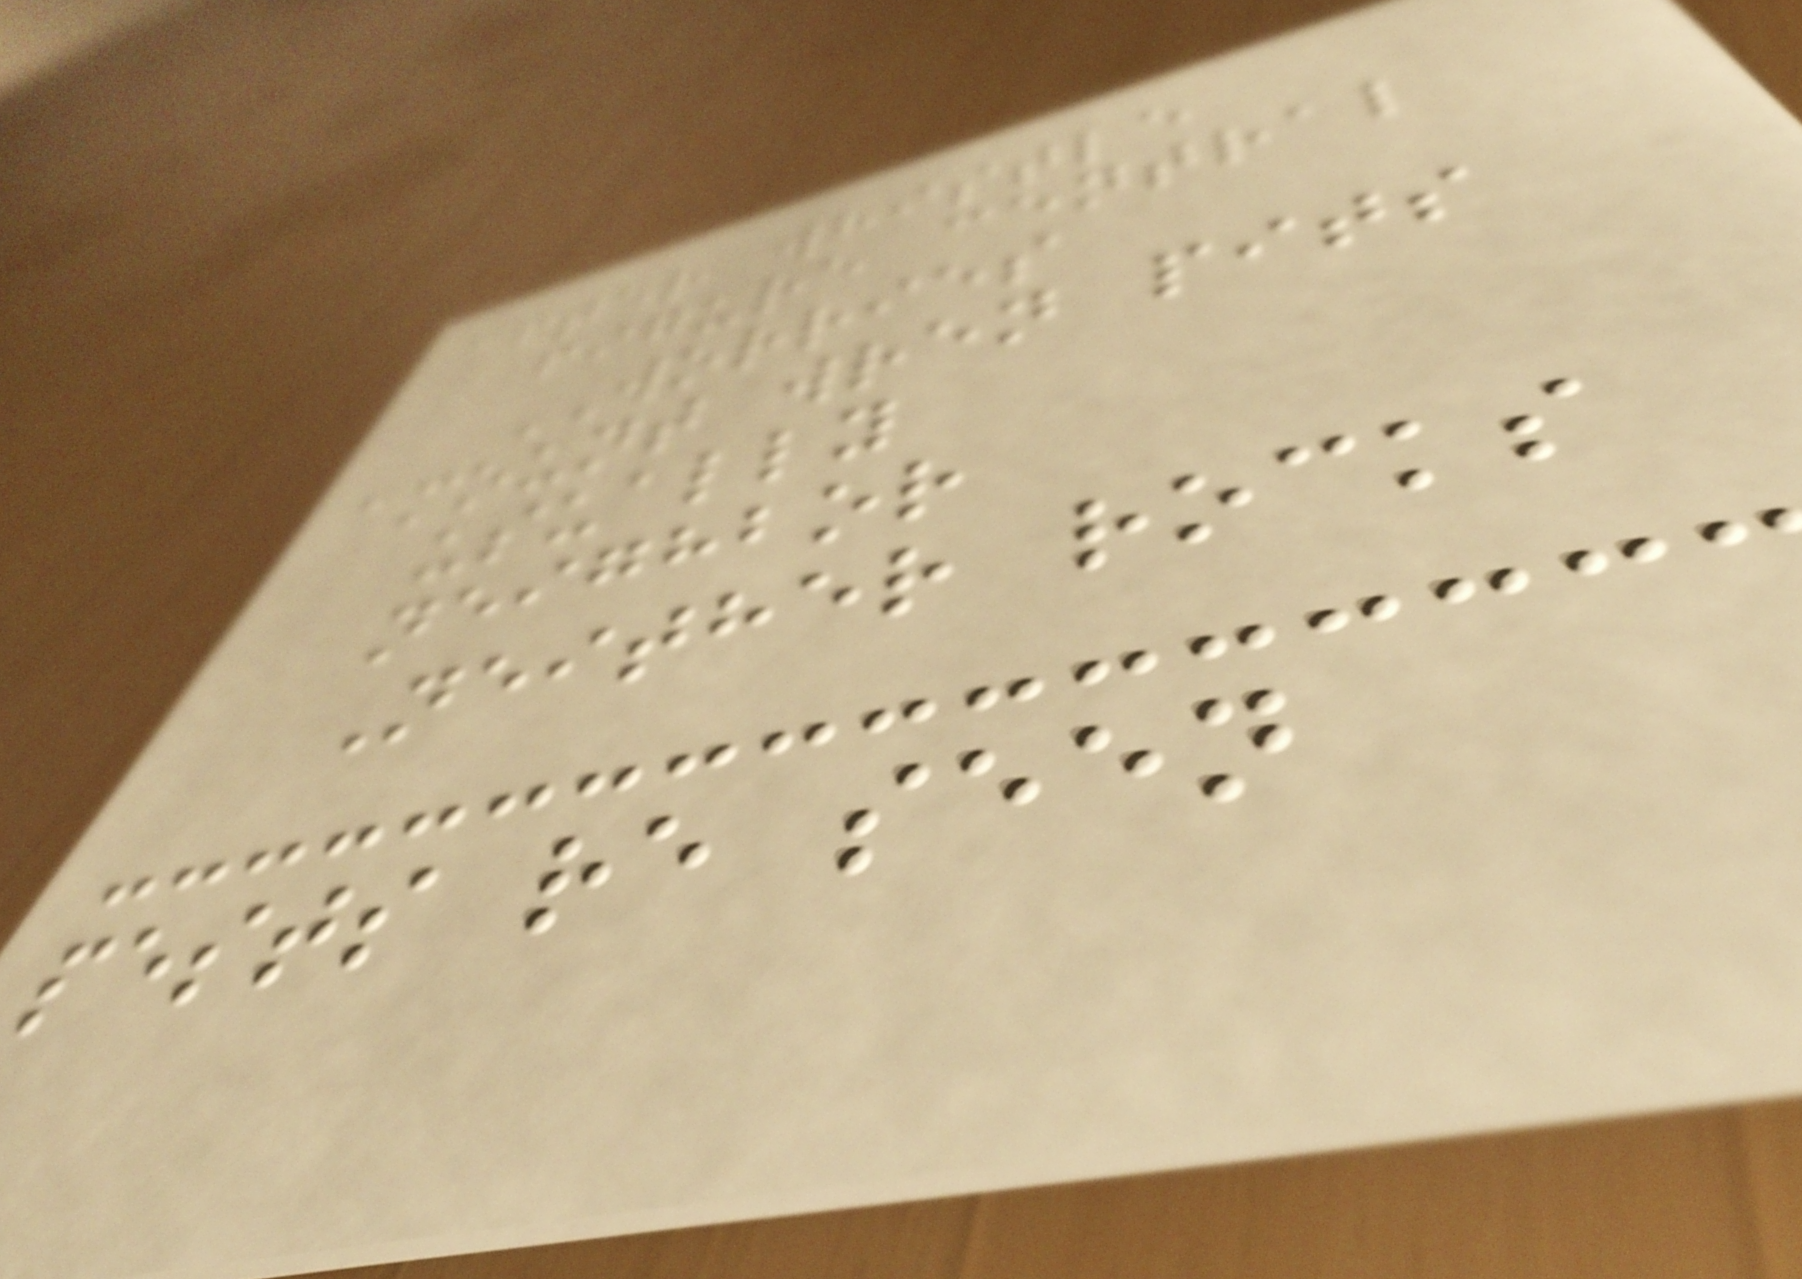after whistle
figure central
WORRIES
amount wren pits
usually
neighbor
Neither rocks
pests re seen
